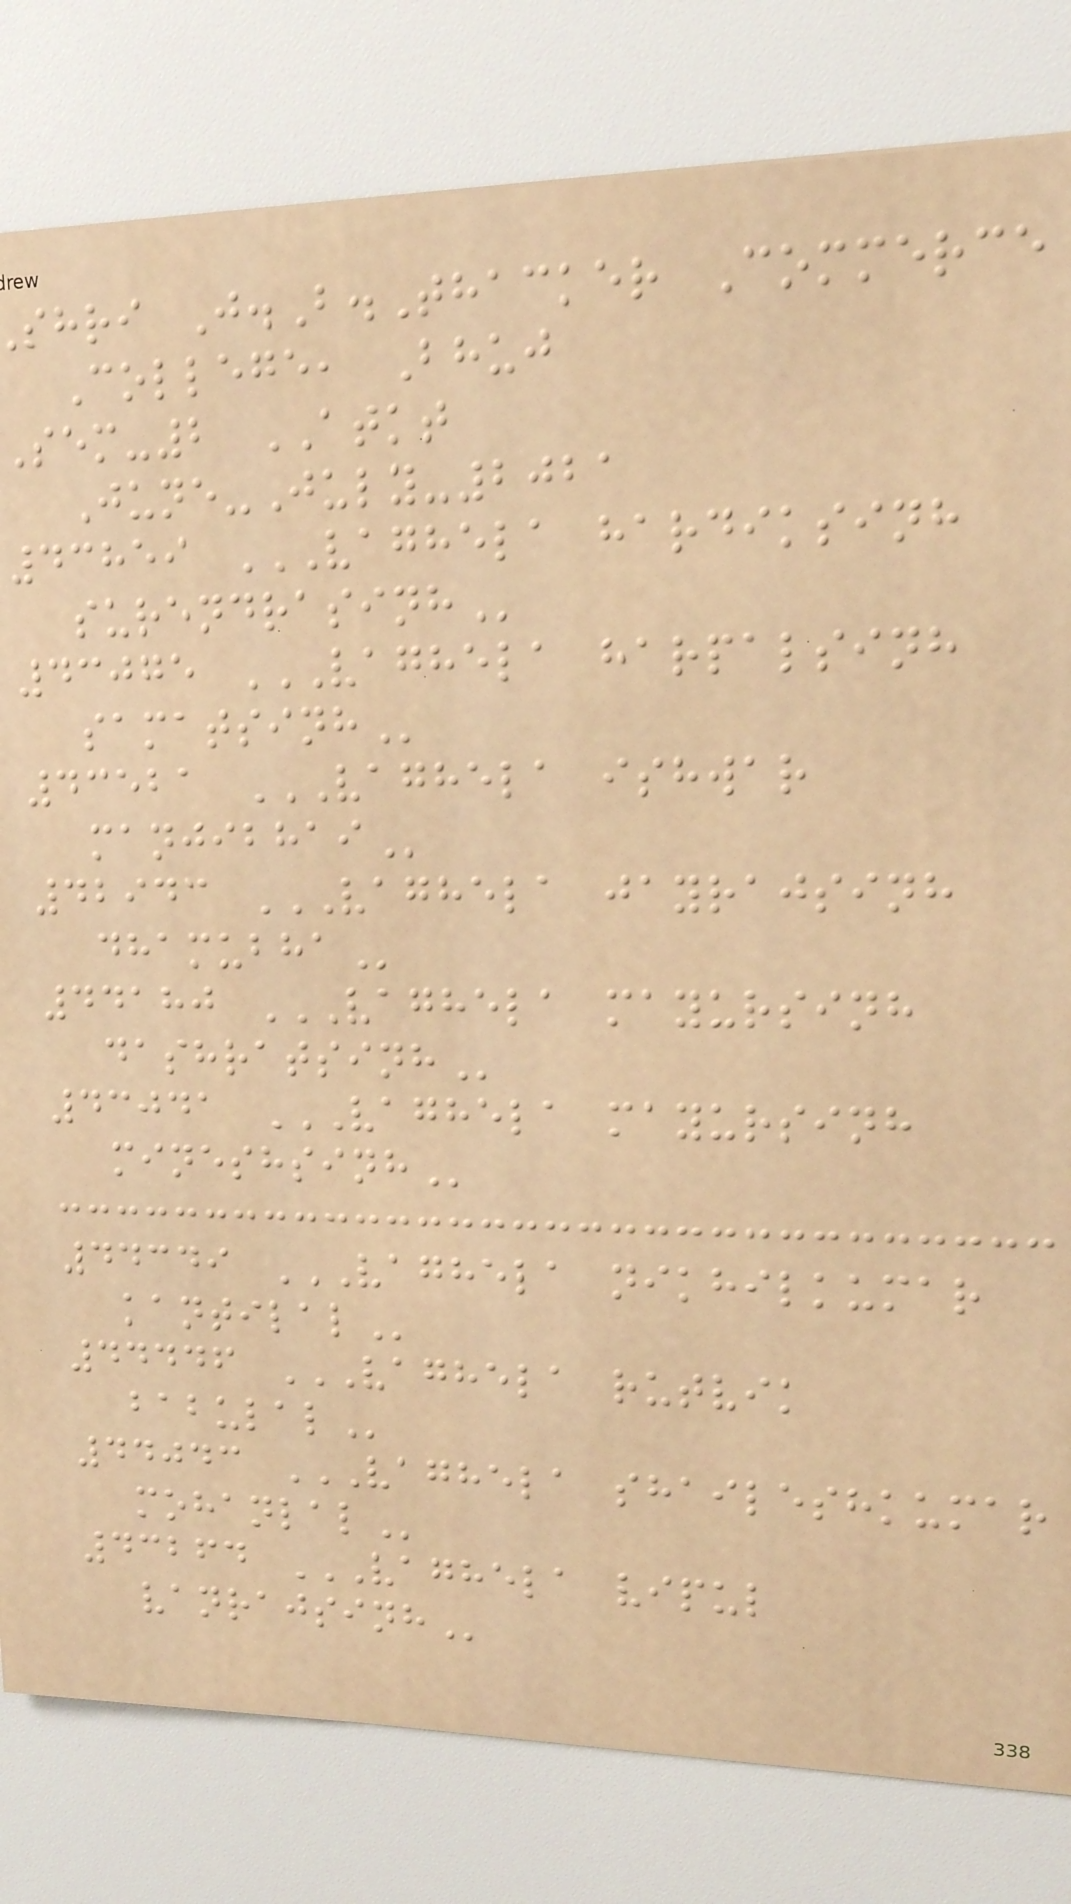shri J.B.Thacker Commerce
College, Bhuj
sem-2 ATKT
June-July-2021
43859 VAGHELA HARDIKSINH
43075 VAGHELA HARPALSINH
43521 VAGHELA ISHWAR
42943 VAGHELA JAYRAJSINH
44180 VAGHELA MAYURSINH
43041 VAGHELA MAYURSINH
44349 VAGHELA NIKHILKUMAR
44446 VAGHELA RUTVIK
44043 VAGHELA SHAILESHKUMAR
43264 VAGHELA VIPUL
